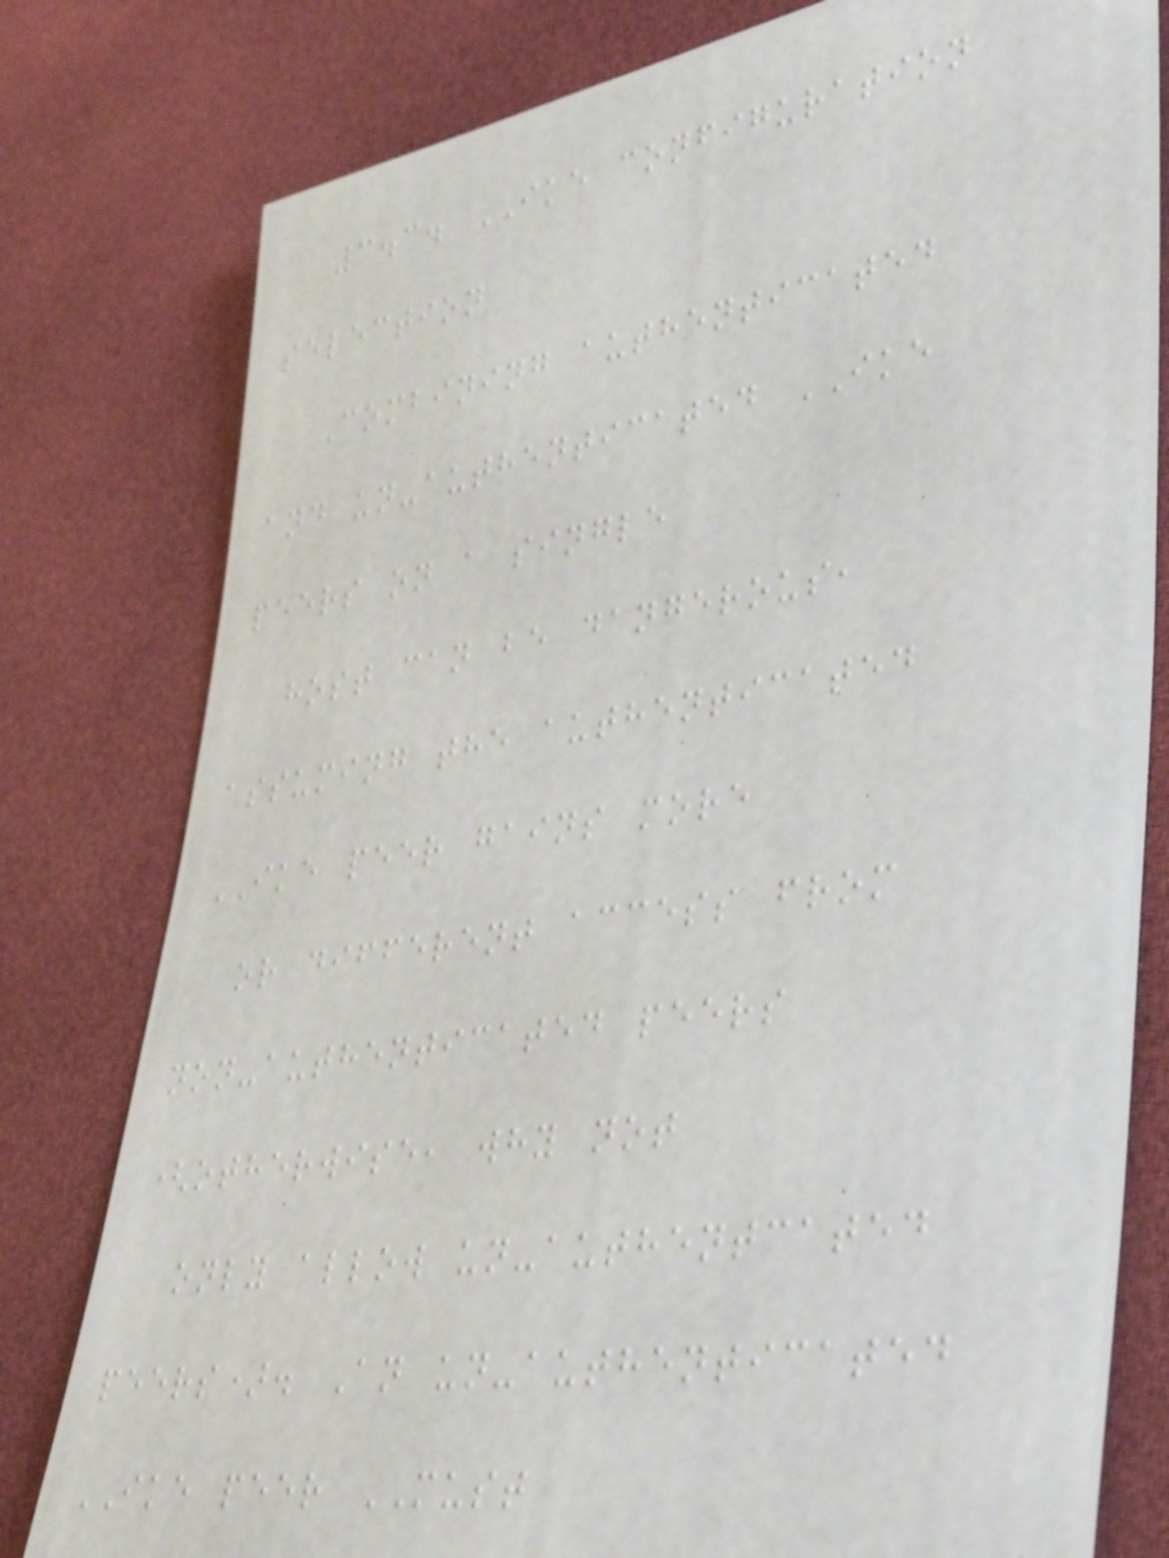3.3. IKE configuration
selection
Combining authenticated
and un-authenticated IKE
peers on a single
host can be dangerous,
assuming the authenticated
IKE peer gains more
or different access from
non-authenticated peers
(otherwise, why not
only allow un-authentcated
peers). An un-authenticated
IKE peer MUST
